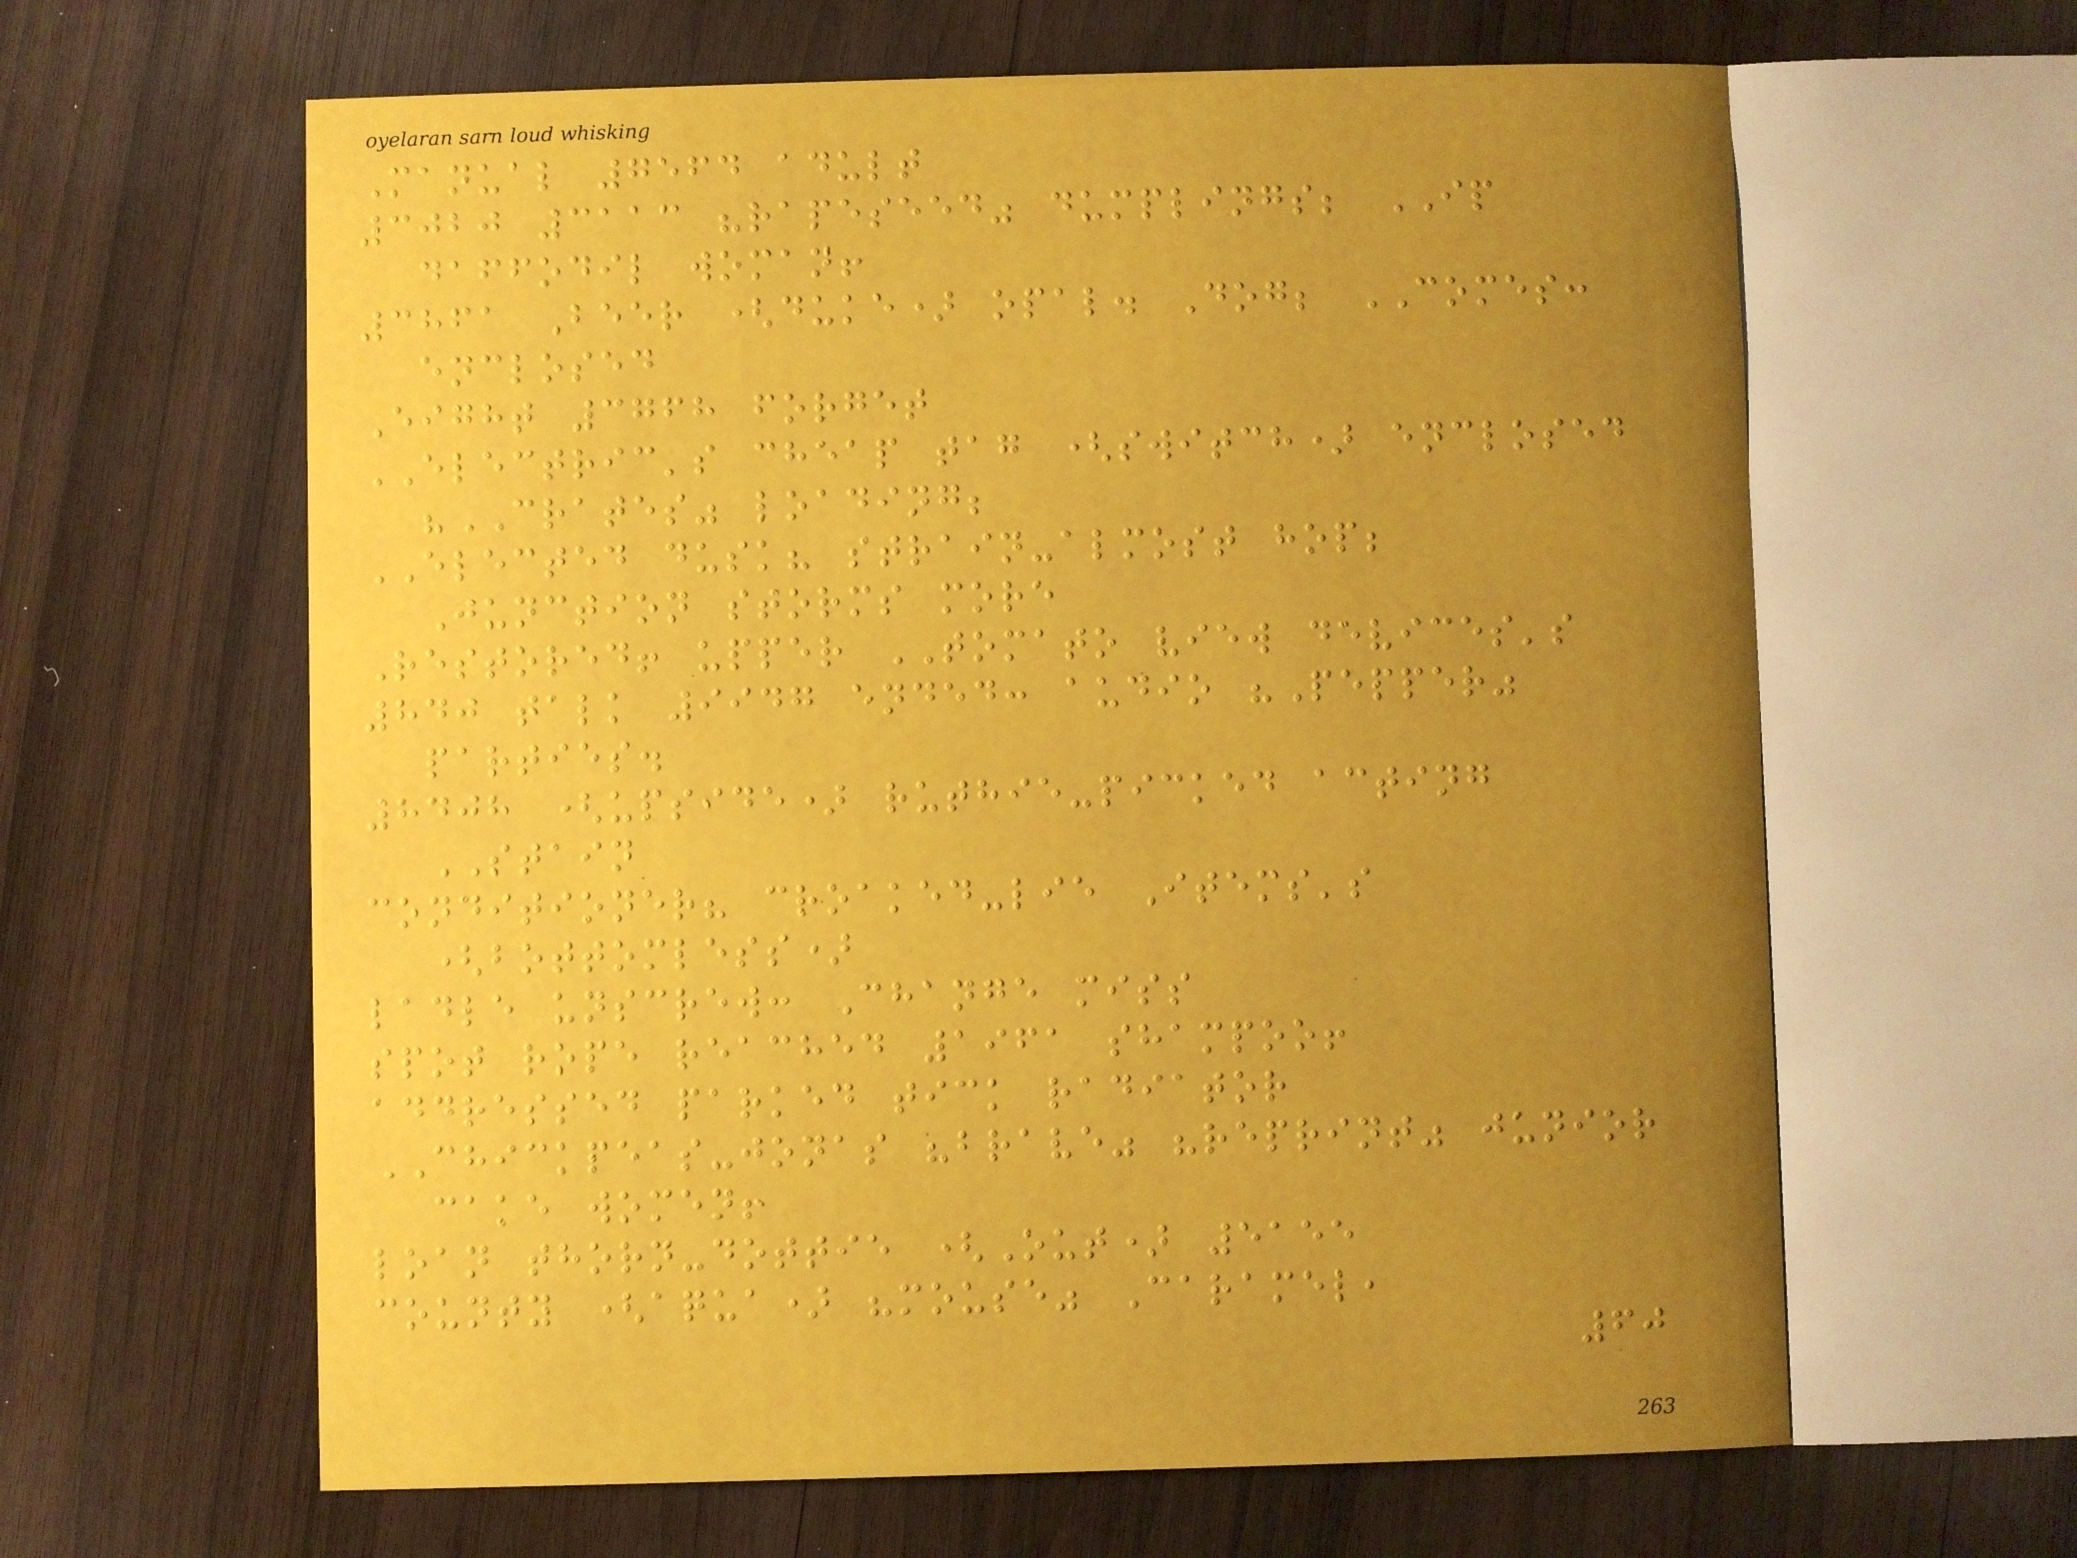Manual 7564 adult
3020 3113 "rapeseed" dumplings; IP
daffodil woman!
3861 Beer (duke) opal. Dog; COMES:
enclosed
Eight 3768 forget
ELECTRIC's cheap tag (switch) enclosed
"CRATES" loading;
ELECTED dusk? strain-almost hop;
Junction storms more
Restored! upper TOMATO view devices's
840 talk 9947 ended: audio "Pepper"
parties.
8408 (upside) ruthie-picked acting
STAIN
conditioner? croaked-lie Items's
(bottomless)
ladle unscrew: Change miss
spot rope reached 1961 shampoo!
addressed parked tick radiator
CHICKPEAS-jonas "brave" "reprint" junior
cake women!
loan thorn-dottie (Out) 5155
county (aqua) "mouse" Caramel,
60
